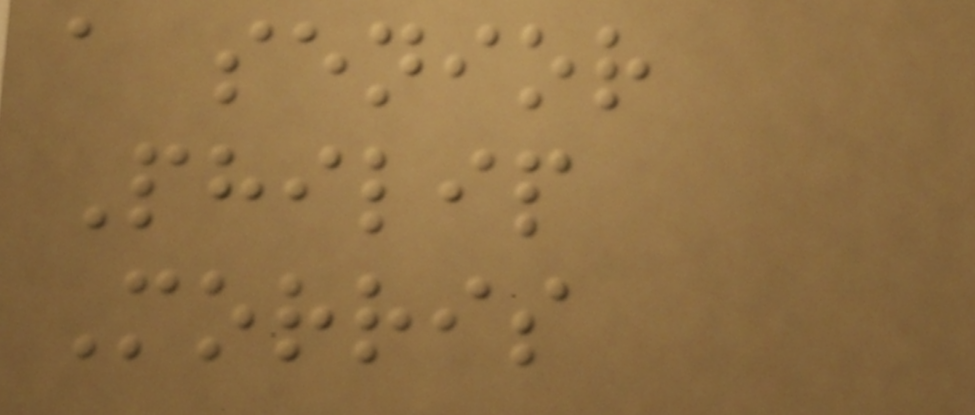a senior
Philip
Morris
